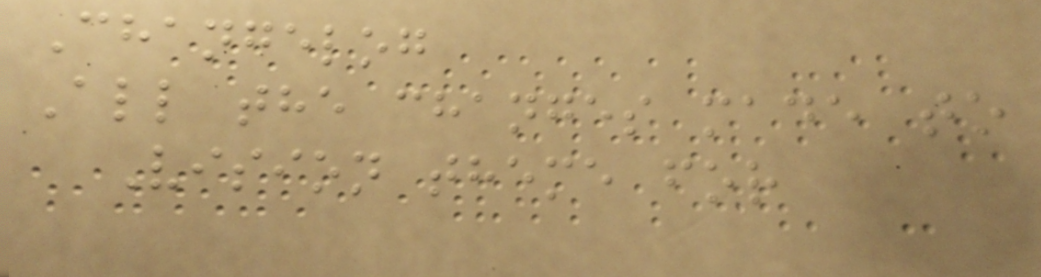Changelog
All the changes made to
Vision theme for
